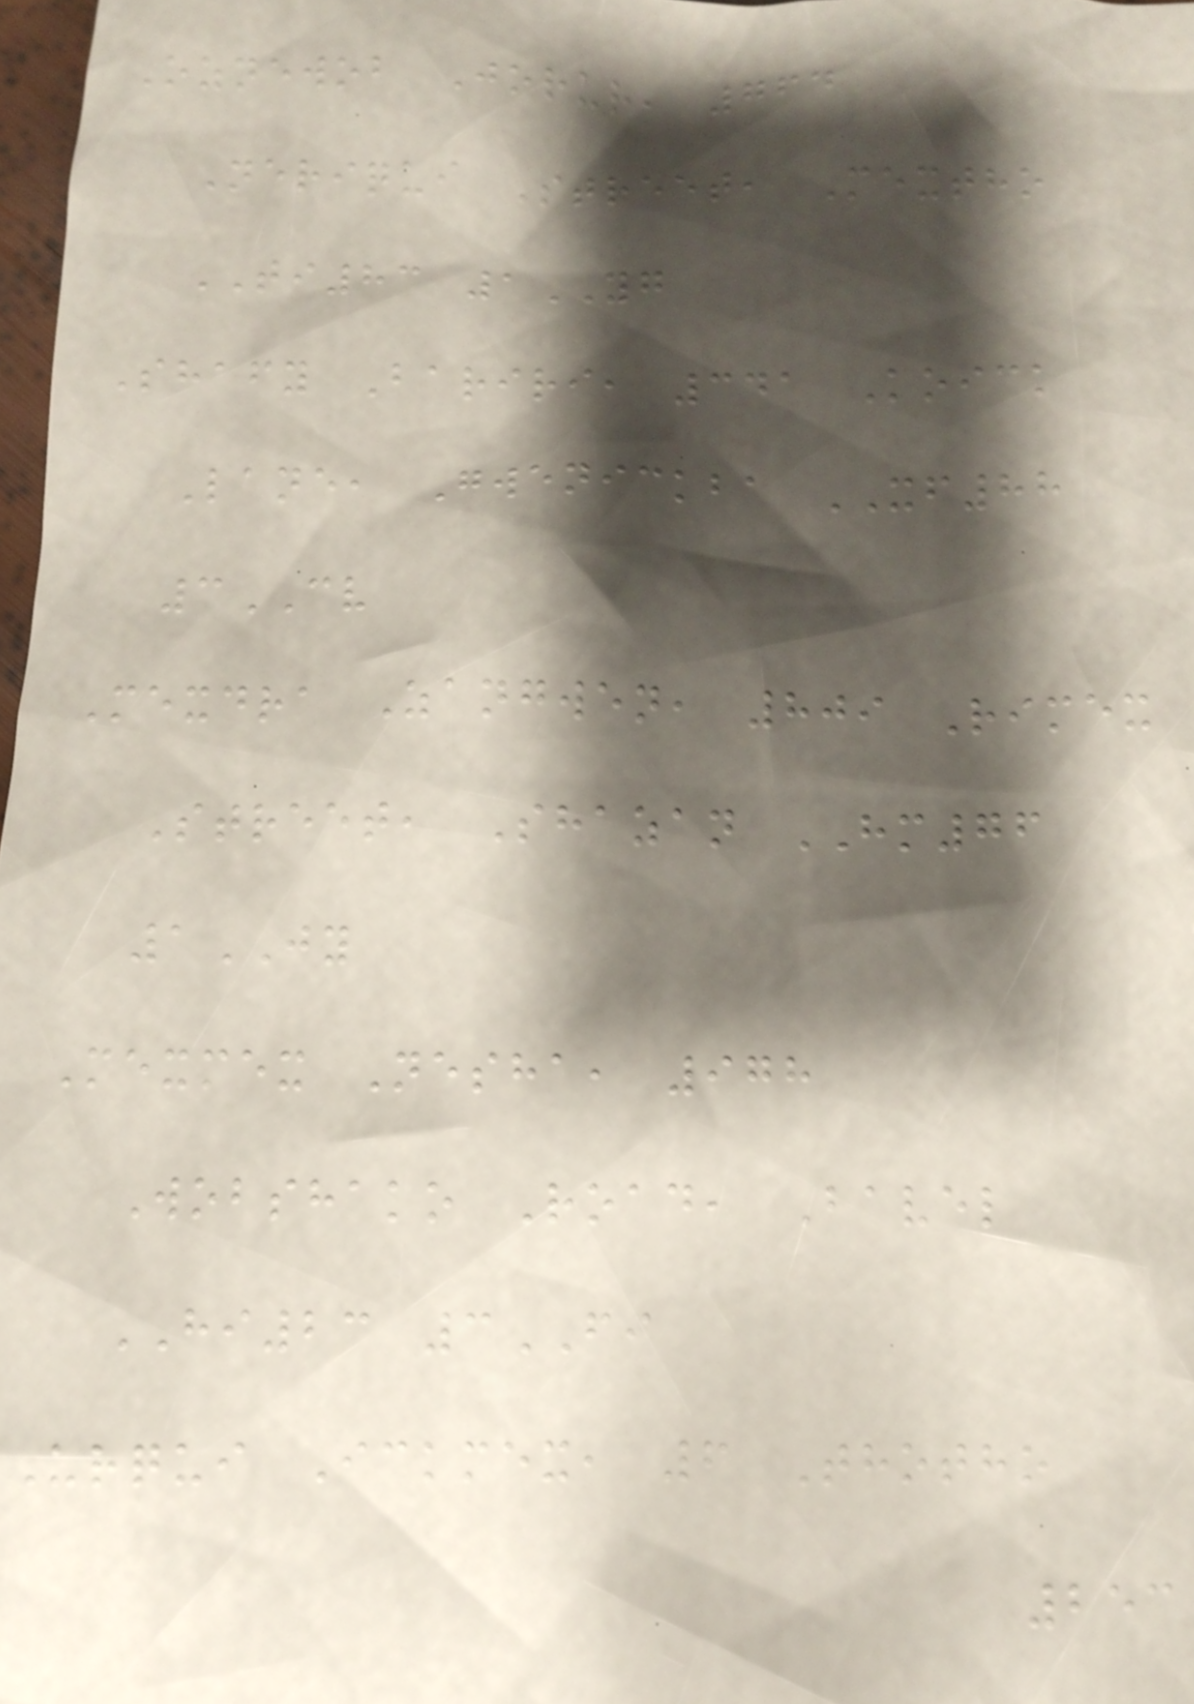Oznewob Jorur, 764
Neriqui Street, Mextho
TI83 1YG
Shafy Bariri, 341 Koick
Lane, Gwenickba XF88
3CV
Mexdra Zangwen, 809 Rimex
Street, Shazan HM76
1JY
Mexmex Nesha, 978
Wobshako Road, Bavel
HI23 3FI
Urqui Ickmex, 6 Thotho
253
